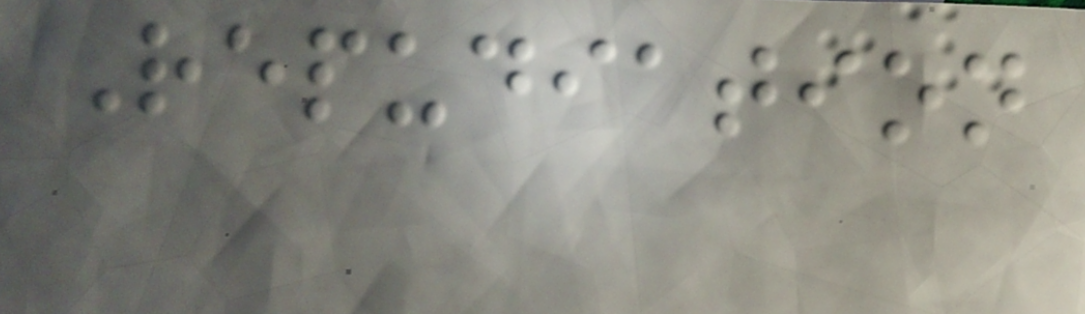Repudiation
